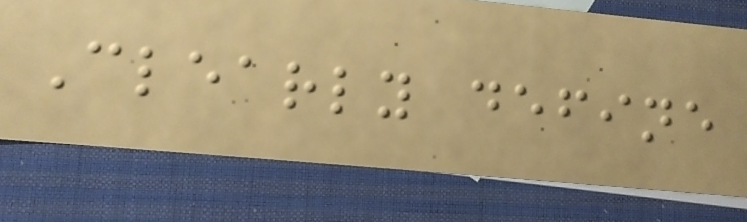Clearly define
